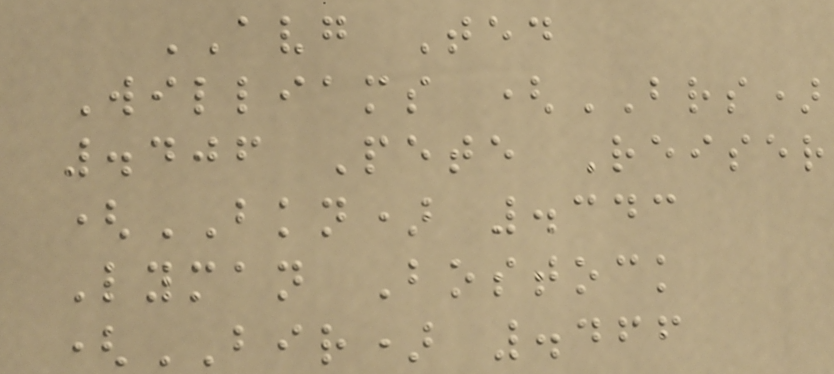AVG Ted
Williams (BRS)
.406 Pete Reiser
(BKN) .343
Lyman Bostock
(BIR) .466
